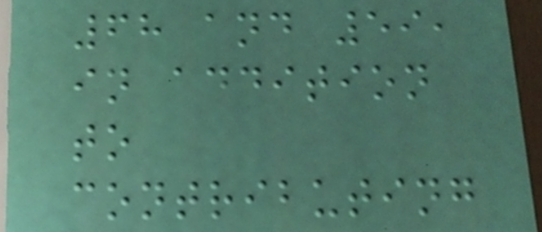68 and 59,
in addition
to
contributing
